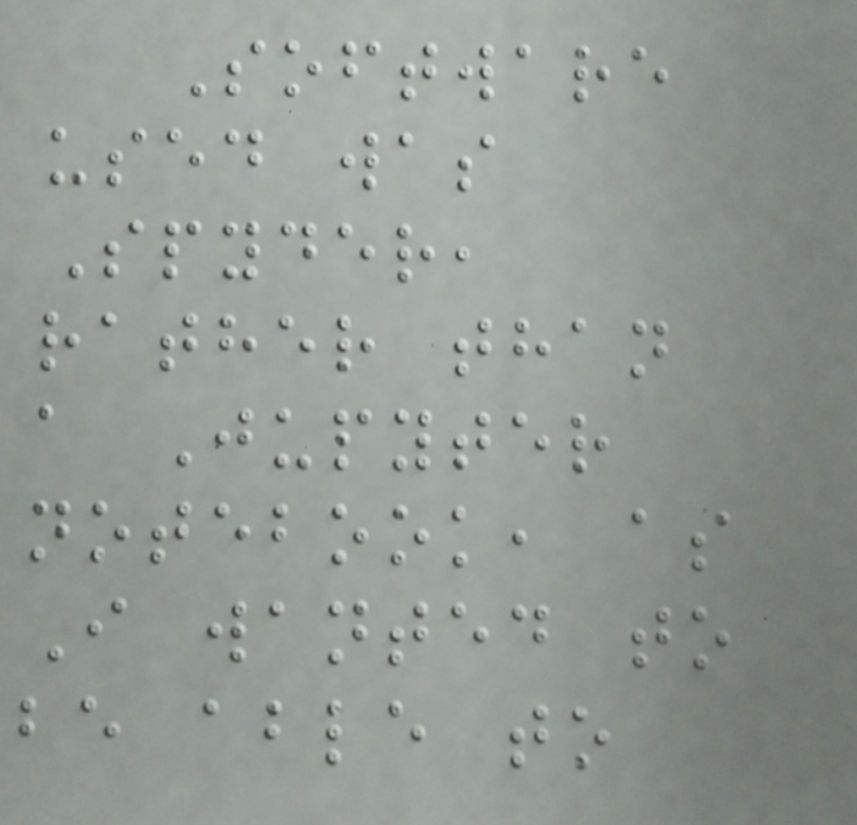Software
used was
Spyder,
rather than
a Jupyter
notebook, as
I wanted to
be able to
